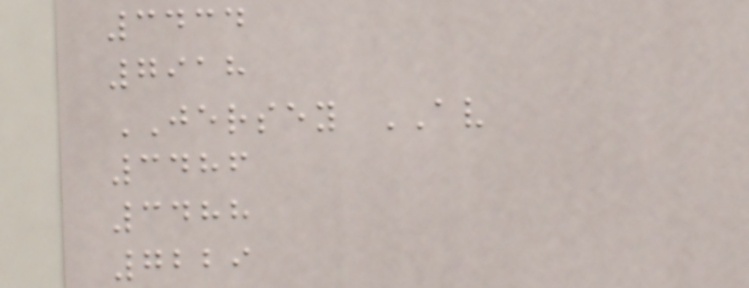3434
7918
JERSEY AV
3486
3488
7229
